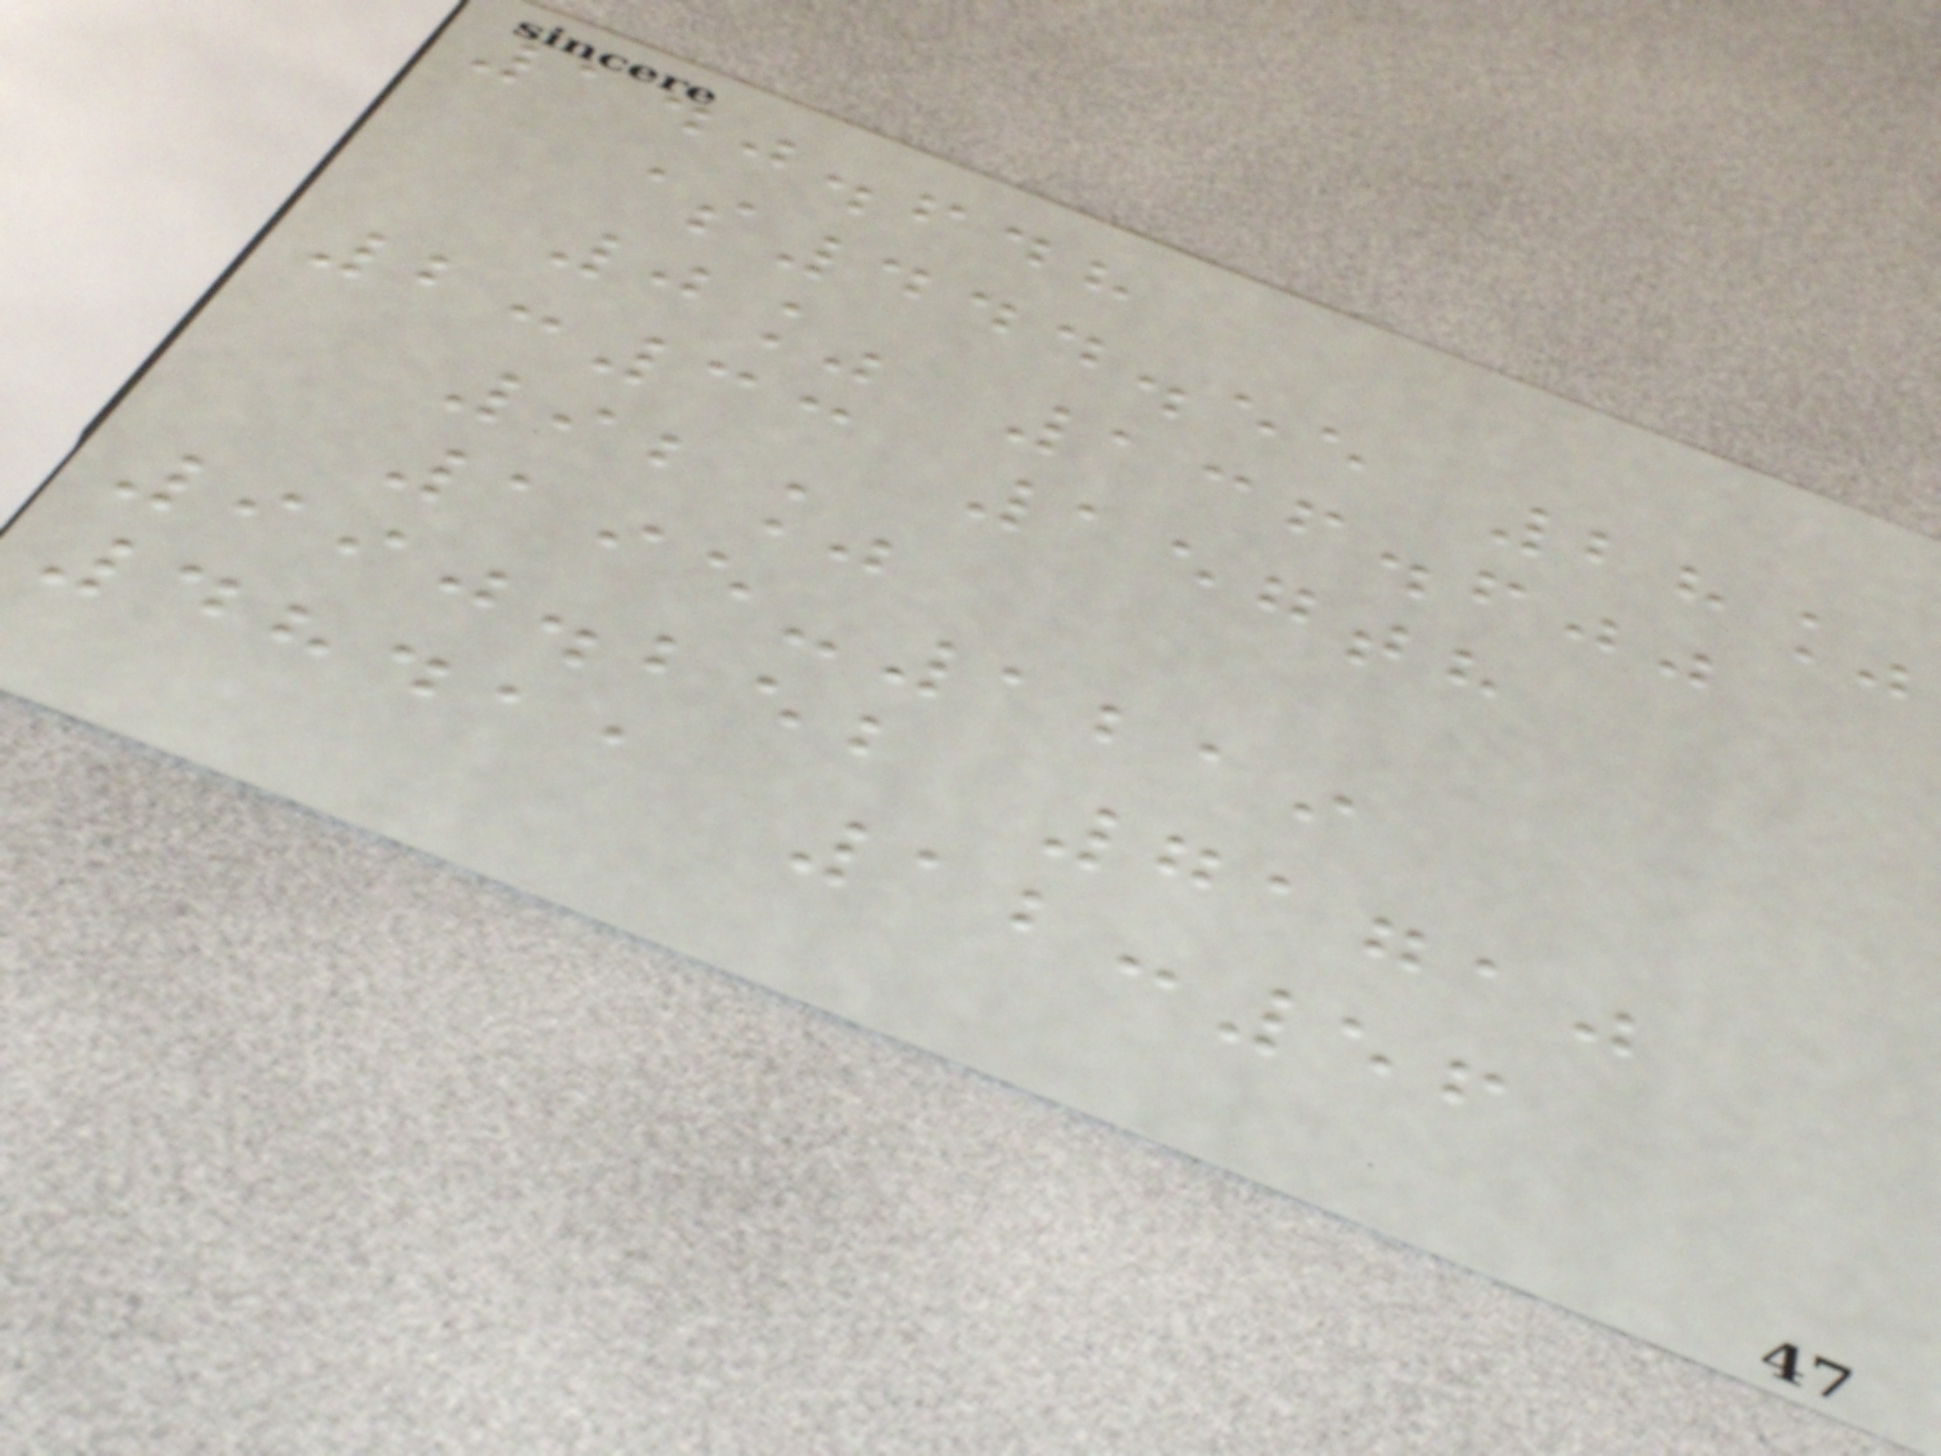140.648
$444.55 28%
0% 136.600
2:33 157th
92%
195-1219
990.252 71710
48411 12:56
